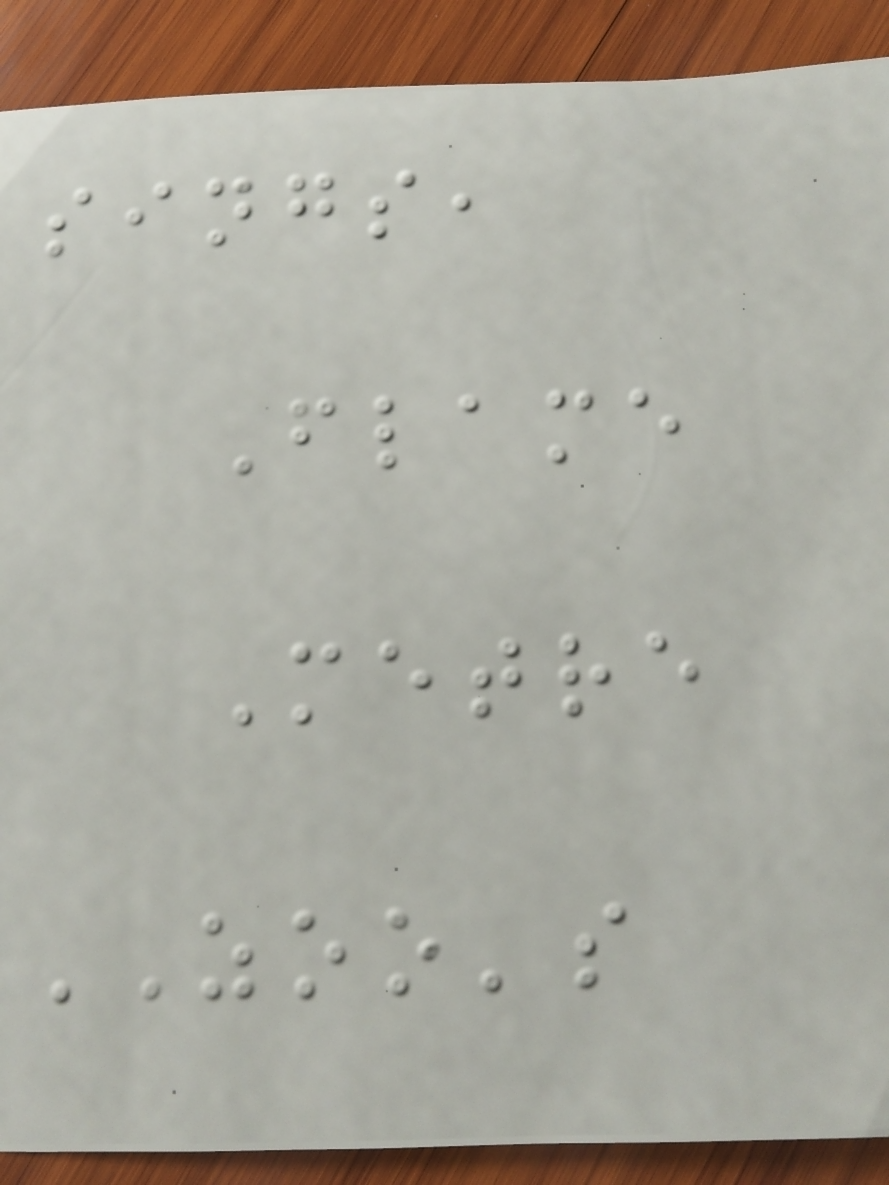sings,
Flame
Metre
ZOO's
